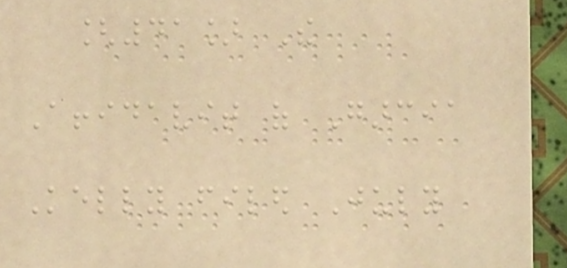[41] The
Affidavit of Garcia
Kelly filed July
